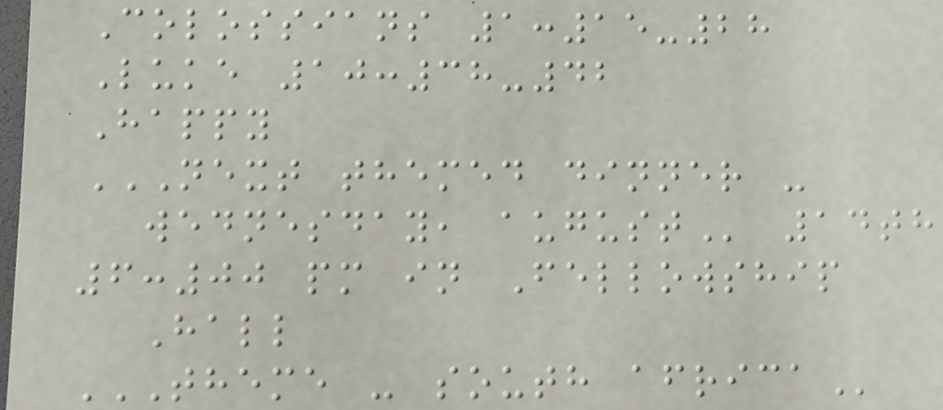Colossians 1:15-28
Luke 10:38-42
Happy
NEXT THEMED DINNER -
WEDNESDAY, AUGUST 14th
6:00 pm in Fellowship
Hall
THEME - SOUTH AFRICA
